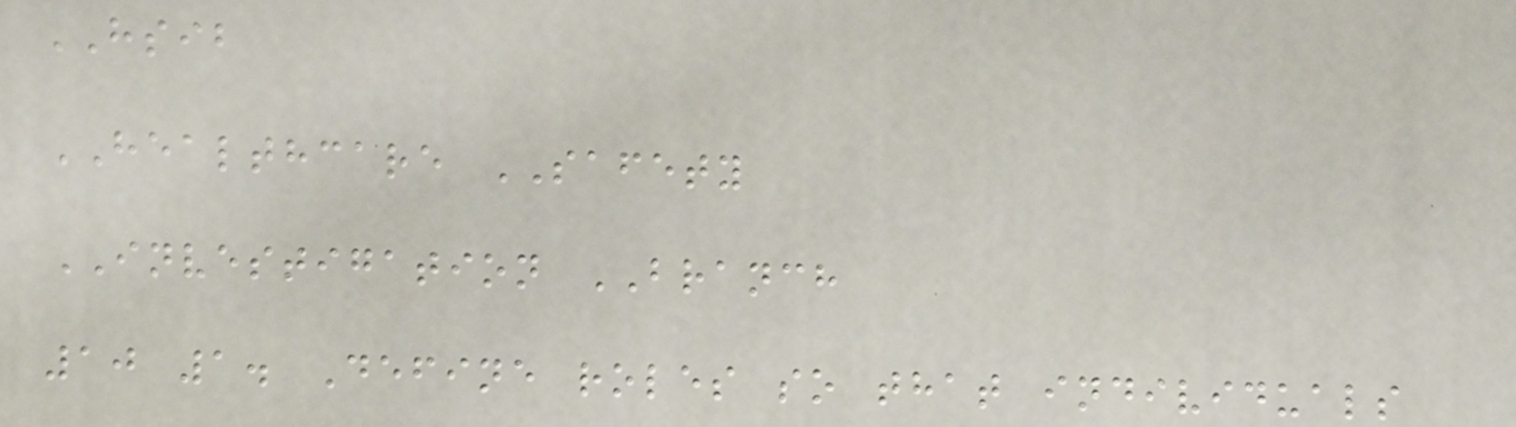HSIB
HEALTHCARE SAFETY
INVESTIGATION BRANCH
10 1. Define roles so that individuals
